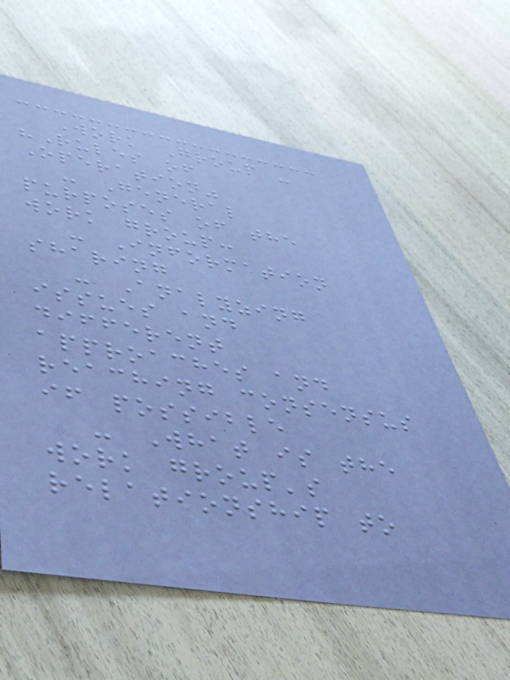Work Group -
"Rules of
Operation"
- General
purposes of the
work group:
- Information
sharing
- Analyzing
issues and
different
approaches and
reaching consensus
if possible
- What is the
work group's
relationship to
